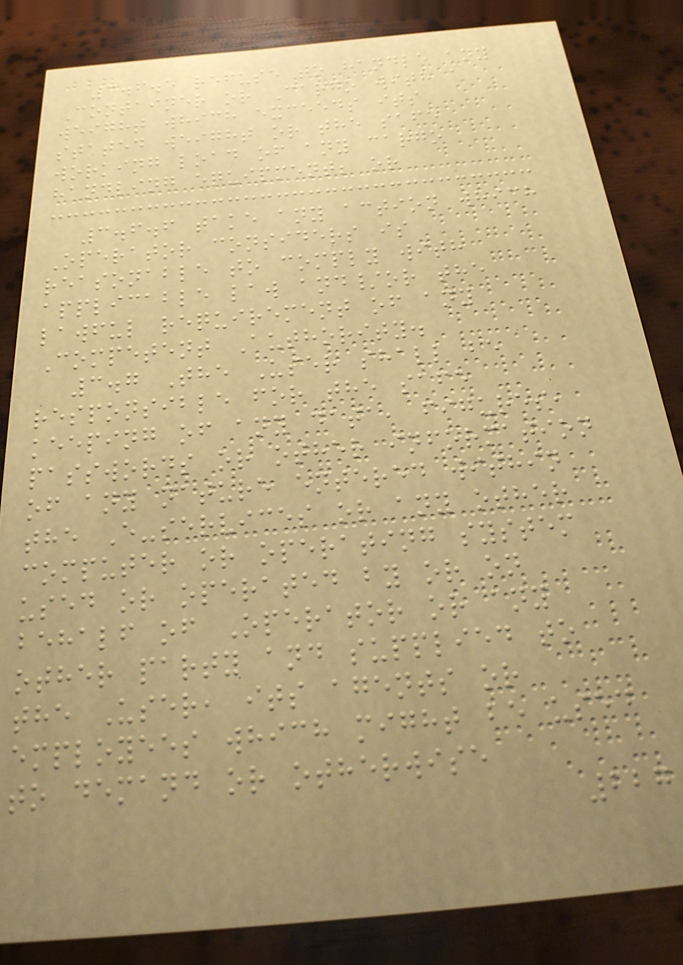3.6.5 refuse to handle any
Container or Cargo with a
weight which exceeds its
stated weight or the safe
working load of any cargo
handling equipment; or
3.6.6 take any action which
Operator considers is
reasonable to comply with
applicable law and/or the
lawful requirement of any
Competent Authority.
3.7 The User shall be
responsible for the safe
keeping of any data, figures,
passwords or other information
of any nature entered within
the E-services or any other
computer or operating system
used or operated by or on
behalf of Operator or any
other party and supplied to
the User, its agents or
employees which might be used
to demand or otherwise
227
